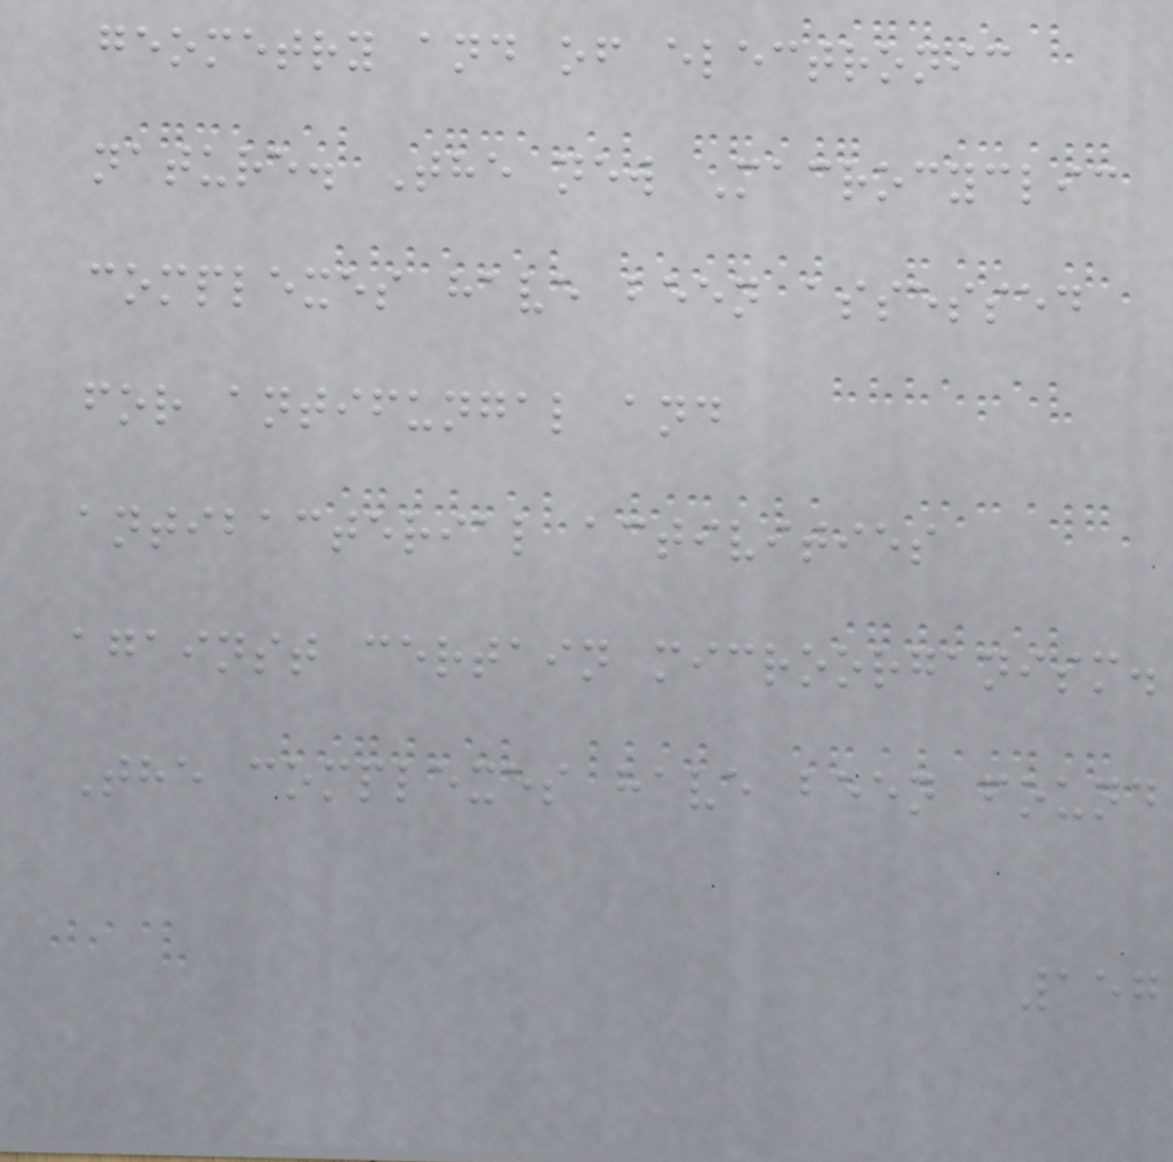geometry and of electronic
nature. The new Macrocyclic
complexes have been assessed
for antifungal and
antibacterial activities
against certain microorganism.
The complexes have been found
157
